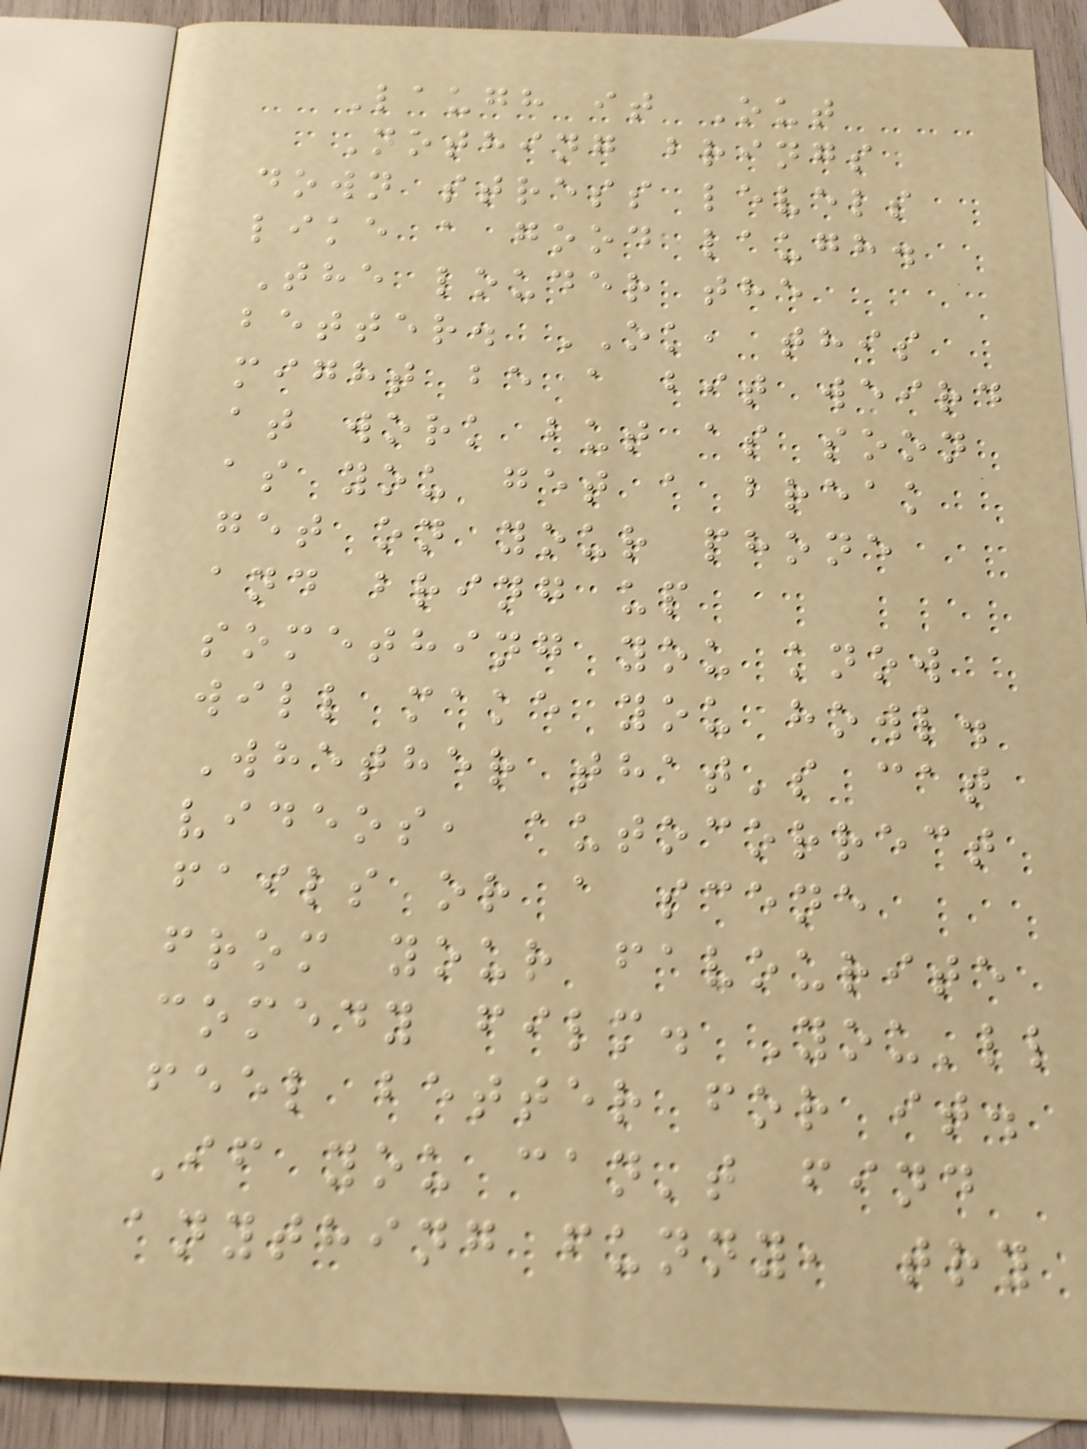Laugh it Out
Nothing brings
down stress levels
like a good laugh.
The louder the
better. OK, this
might be a bit weird
at work but as soon
as you get a break
get on your phone
and bring up
something you know
will make you howl.
Whether that's cat
videos, autocorrect
fails or a scene
from your favourite
comedy film. You'll
feel better for it.
If you can't find
anything funny, try
